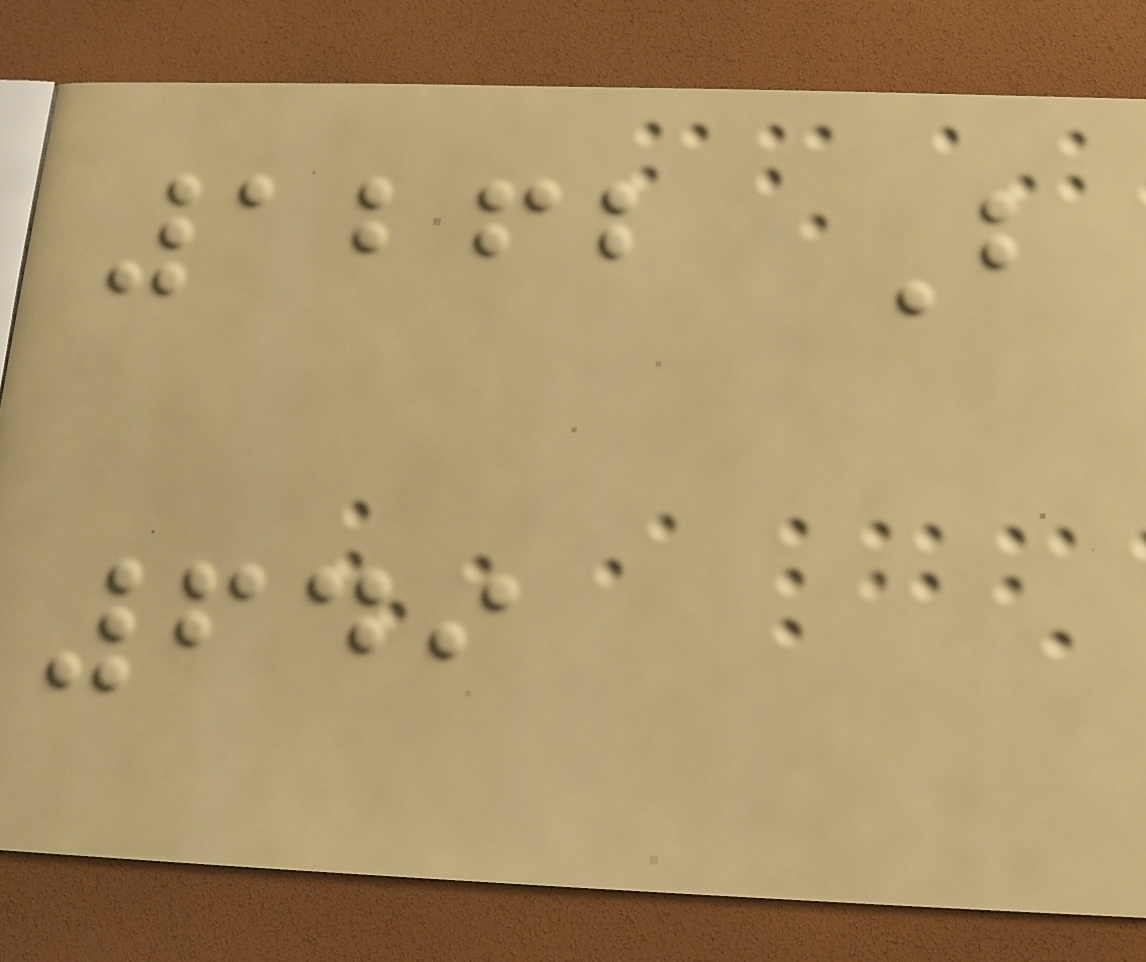1262 B
649
